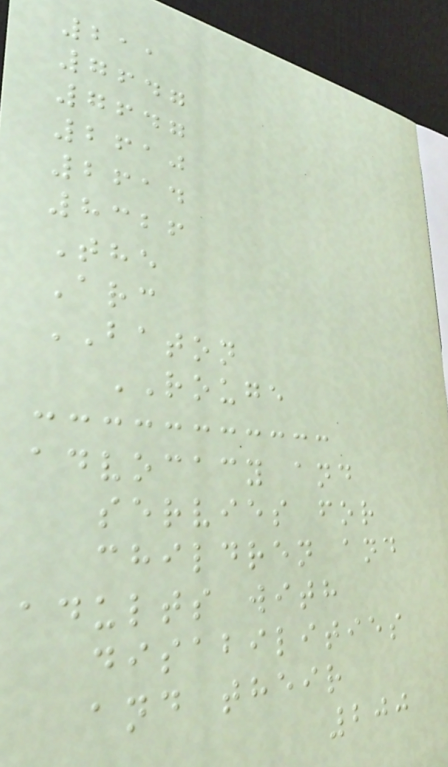211
7647
7647
2610
2614
8326
The
Arc
BATON
ROUGE
advocacy and
servies for
children and
adults with
disabilities
and their
200
